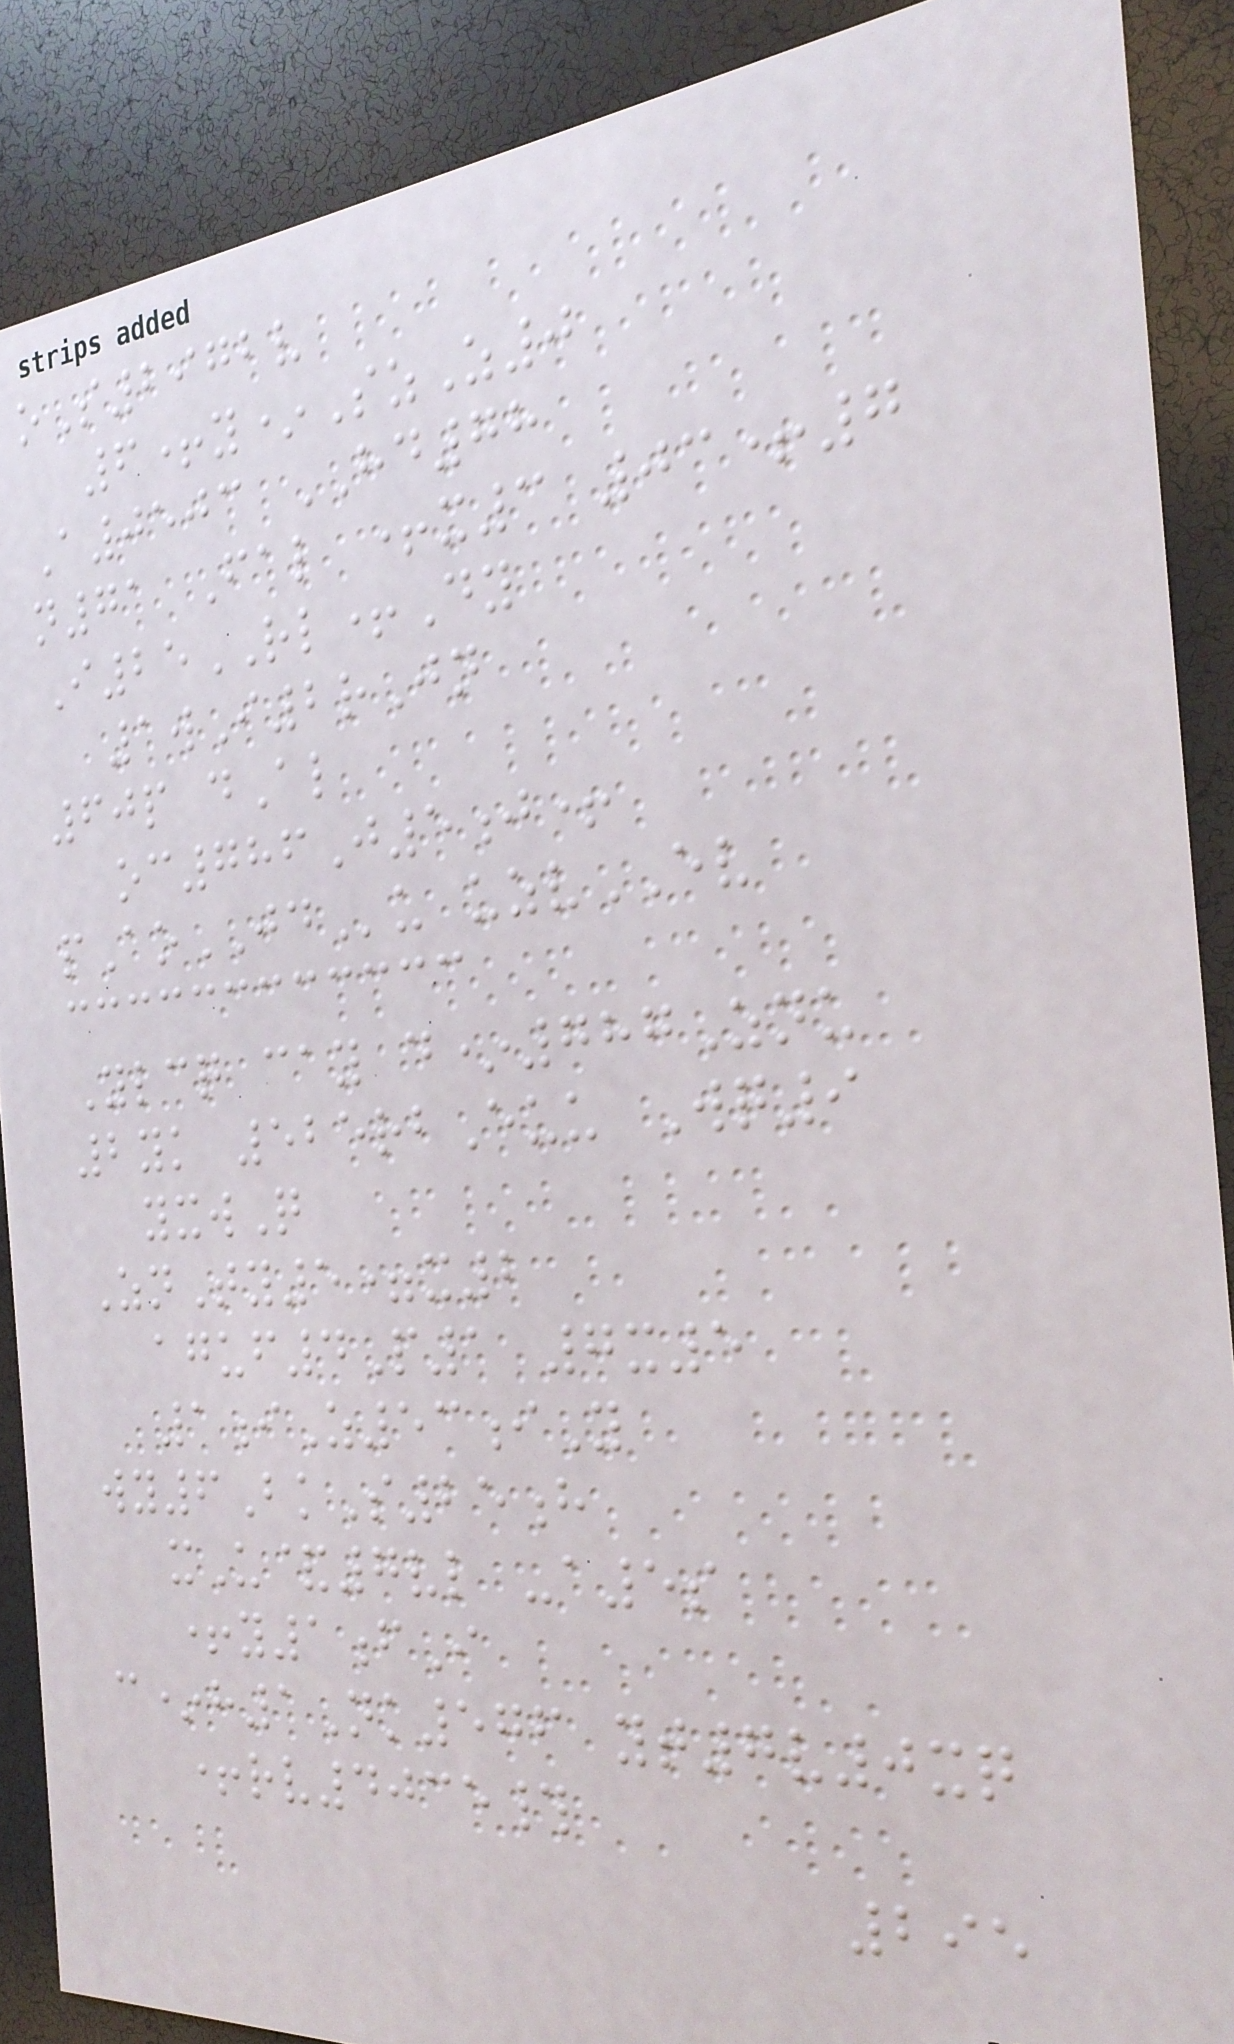oS2972v
6+y*SzZ0
A0503 HD78
n71 Fal +x3 03+7
I25RL+Dy
1wI2rJn
60p dAl
oc786J5j+
pAoJDu uzvEV
Ylcq cay d*787Znu
2yk 525rbEuu Wq9
yxwQ
ZnTy5=x2
aguf4P1 7x5
1iZ53iY
wy6BkS25h
xU&7vl -a5s
+y1fI
c*h1Nk576 yt7v0xq
+rv4035#
295
